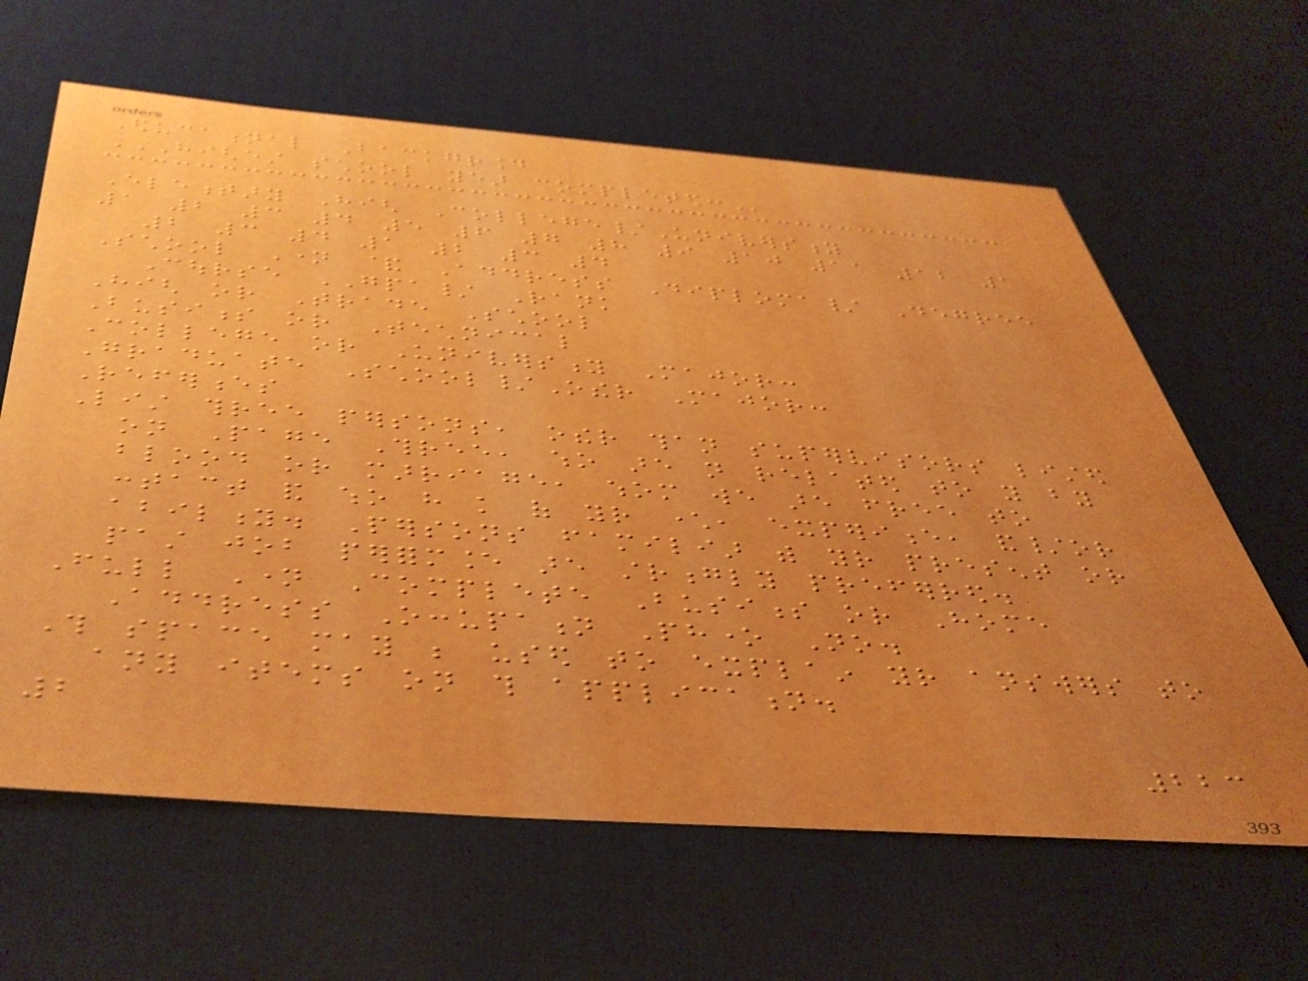Educational Background
HIGHEST SCHOOL YEAR COMPLETED:
Elementary High College/University
1 2 3 4 5 6 7 8 9 10 11 12 1
2 3 4 1 2 3 4
School Name & Address Diploma/ Degree
Course GPA/ Rank
High or Trade School
Business or Technical
College or University Major:
Graduate School/Other Major:
References
List three persons, other than supervisors listed
on Page Three, who are not related to you by
blood or marriage, whom we are free to
contact and who have knowledge of your character, experience, and/or
ability. Persons familiar with your present or
past job performance are strongly preferred.
Full Name Complete Business or Home
Address Occupation Phone No.
This space may be used to explain your answers to
any items on this application.
2
223
